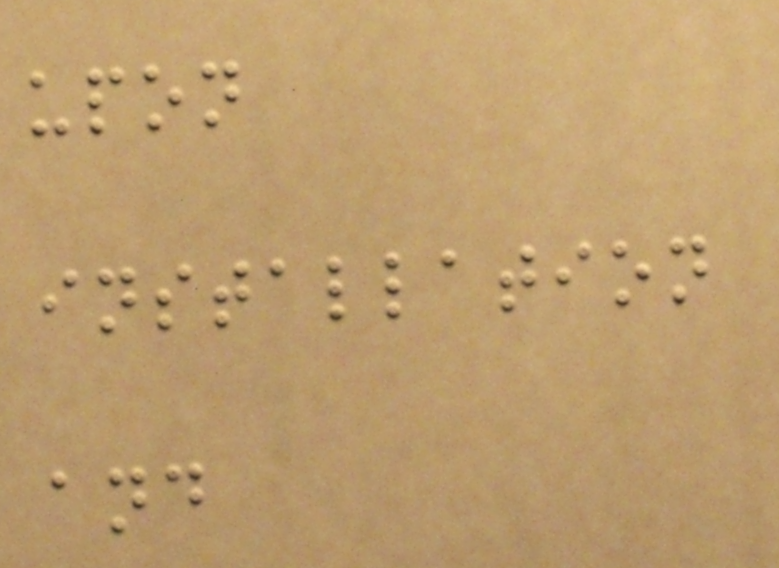upon
installation
and
